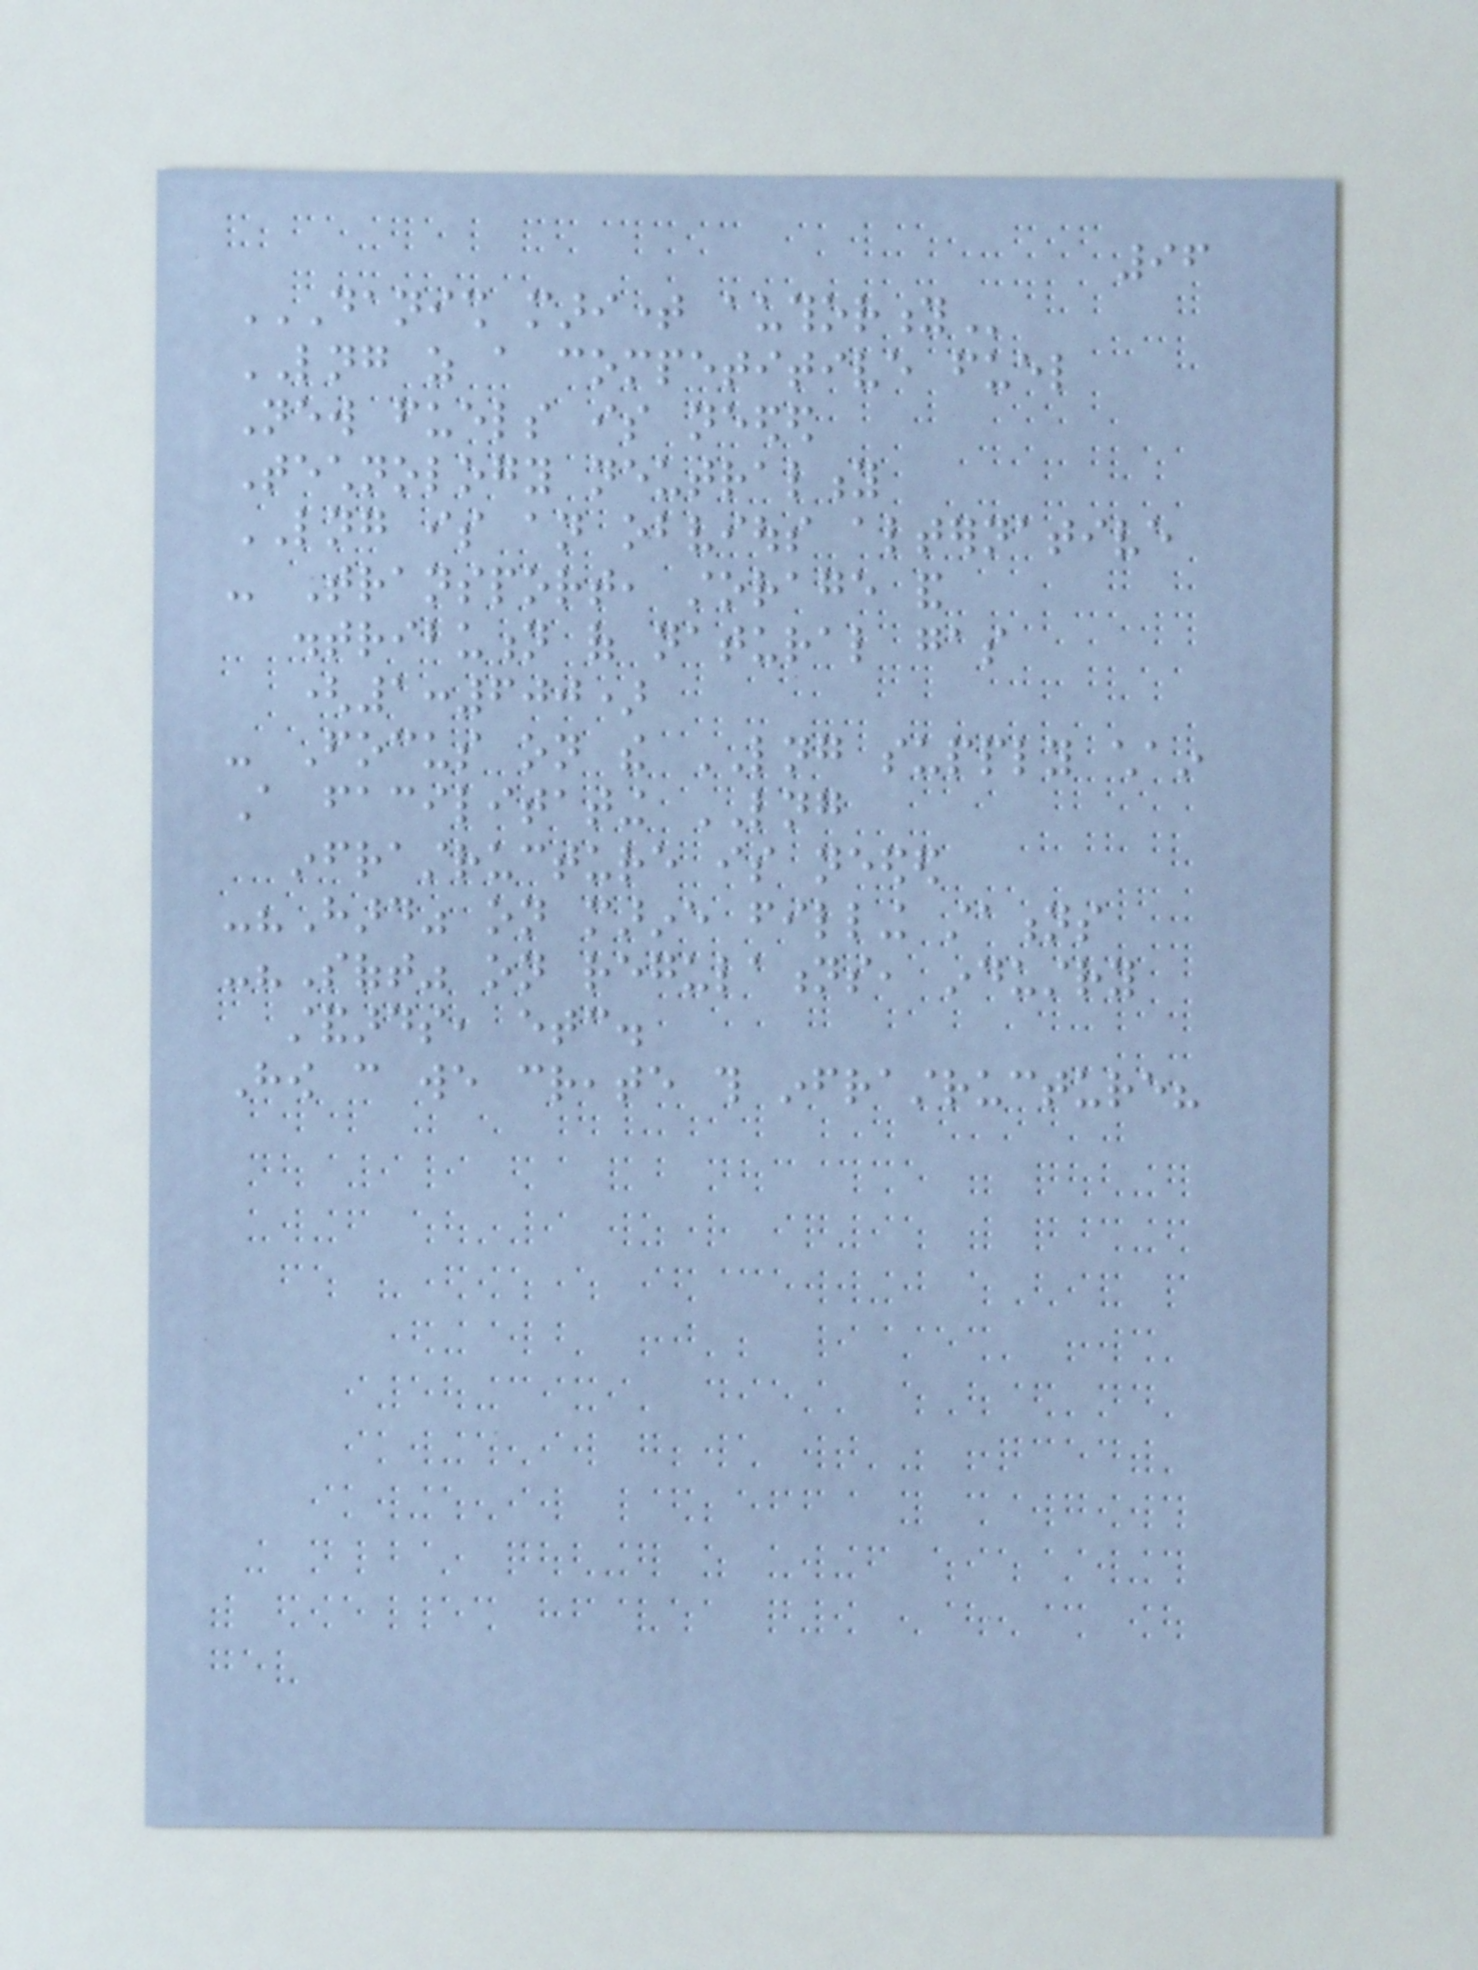96
DANISH MARITIME AUTHORITY
LNG as a competitive fuel
New fuels is needed
Technology neutrality
LNG is an obvious alternative
- Transport, storage and
distribution of natural gas
(1:600)
- Focus on the LNG supply chain
A facilitating LNG
infrastructure is needed
-"Hard" on marine filling stations
-"Soft" on regulations, industry
standards, etc.
How can we create this infrastructure?
